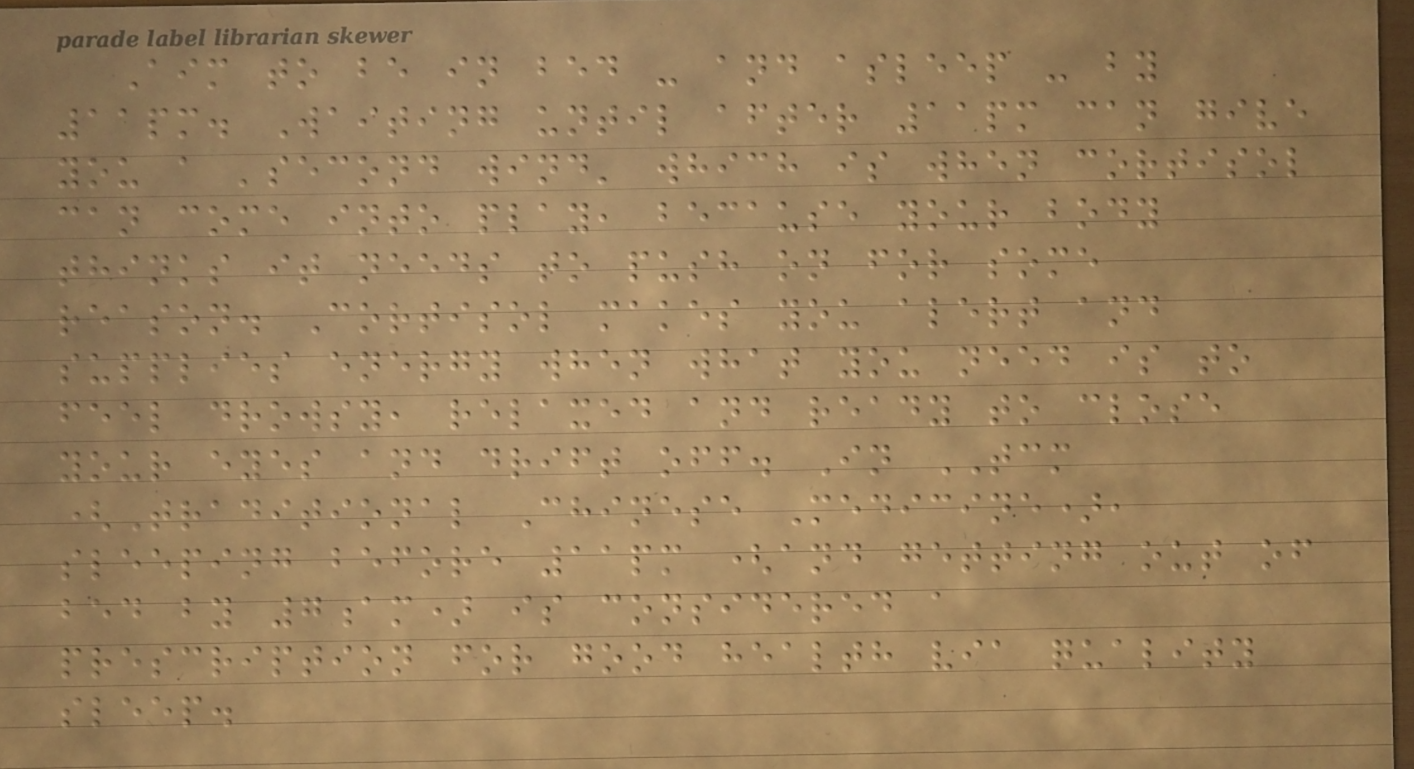Aim to be in bed - and asleep - by
11pm. Waiting until after 11pm can give
you a 'second wind' which is when cortisol
can come into play, because your body
thinks it needs to push on for some
reason. Cortisol makes you alert and
supplies energy when what you need is to
feel drowsy, relaxed and ready to close
your eyes and drift off. In TCM
(Traditional Chinese Medicine),
sleeping before 11pm (and getting out of
bed by 7am) is considered a
prescription for good health via quality
sleep.
